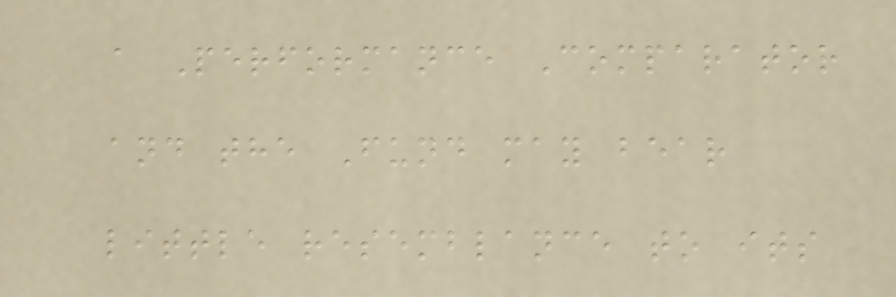a Performance Comparator
and the Fund may bear
little resemblance to its
